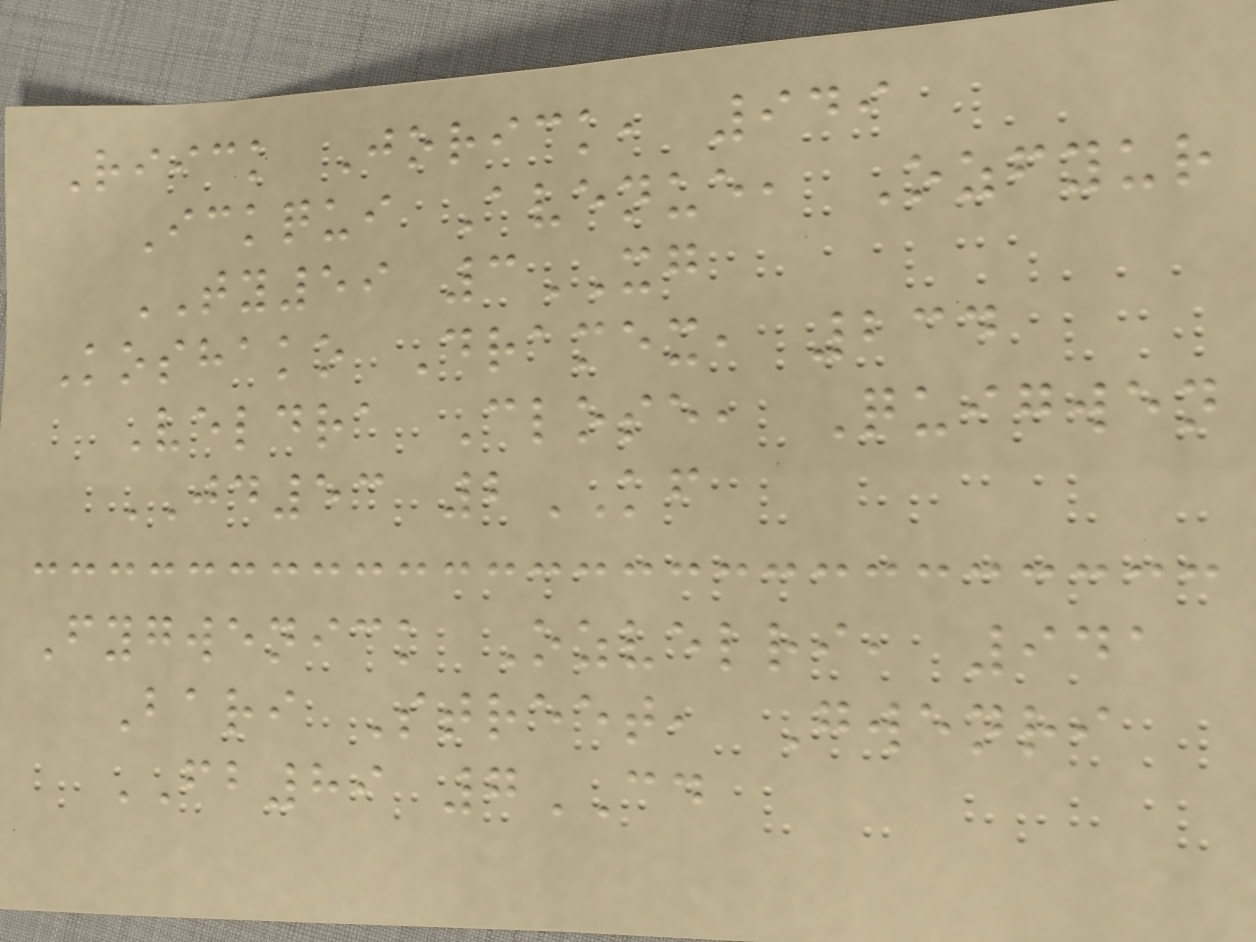Riick Jorick, 949
Ickqui Avenue, Ozfyur
TY59 3XG
Koshako Dramex, 234
Veldra Close, Quigwen
JD53 2KF
Fygwenick Ozvelri, 941
Bari Street, Gwenri
FB89 7CD
